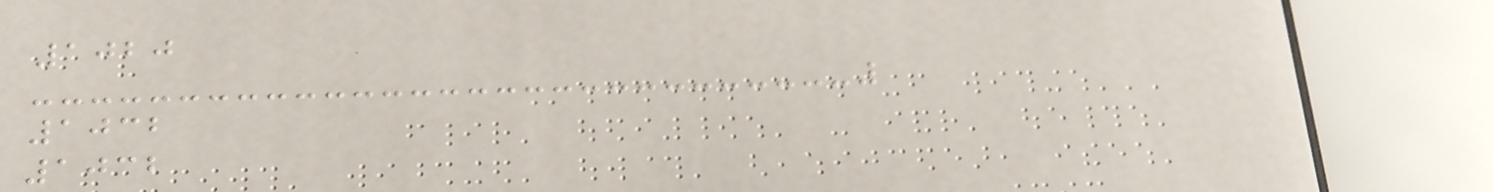1020
1032
1032
